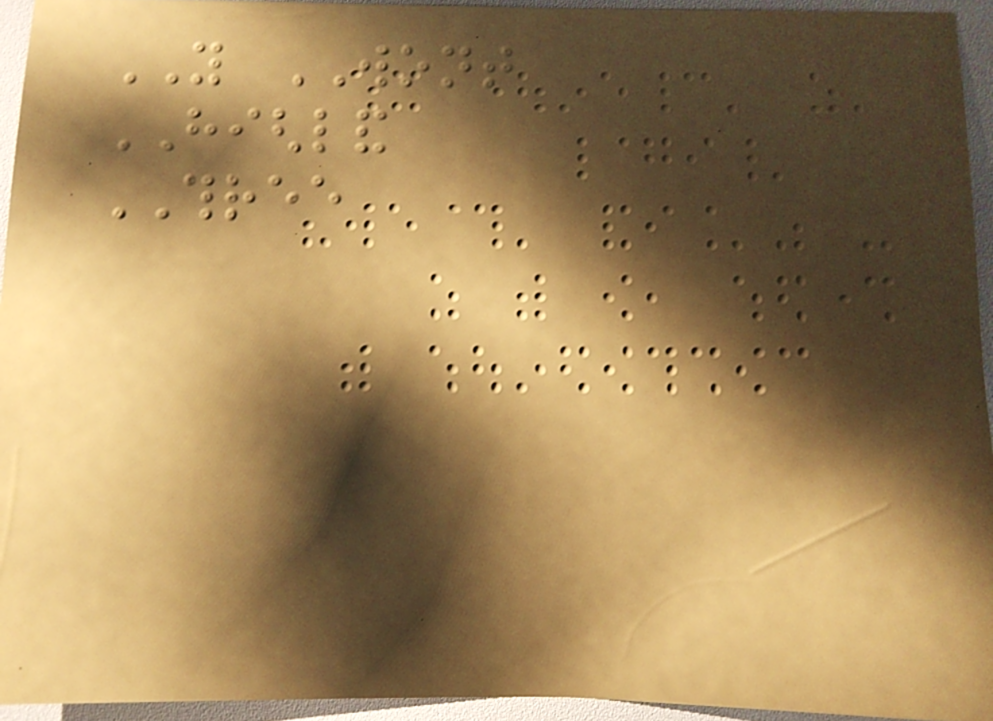YOU WONT
HIGHLAND
THREE
